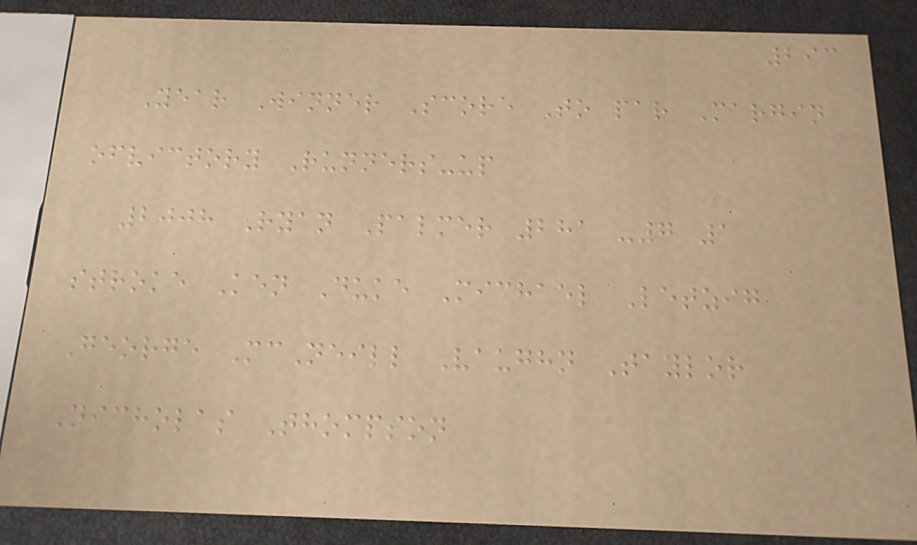293
Year Winner Score To par Margin
ofvictory Runners-up
2008 Ryan Palmer 281 -7 1
stroke Ken Duke Michael Letzig
George McNeill Vaughn Taylor
Nicholas Thompson
